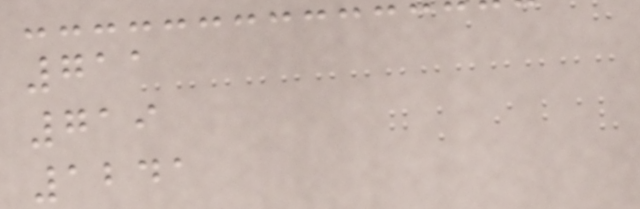711
719
1241
